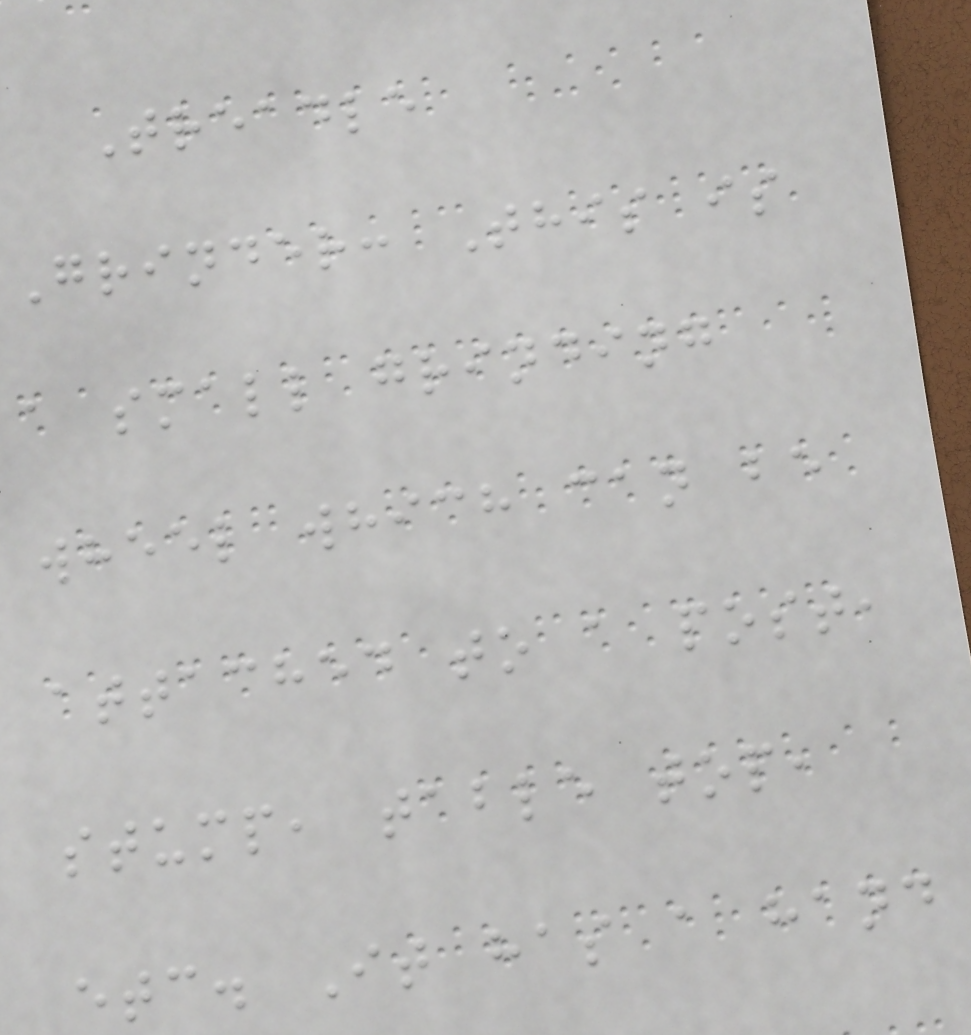Treadle
Grinder: This is
a small grinding
wheel which can be
attached to a post,
stump, table top,
etc. It has a hand
